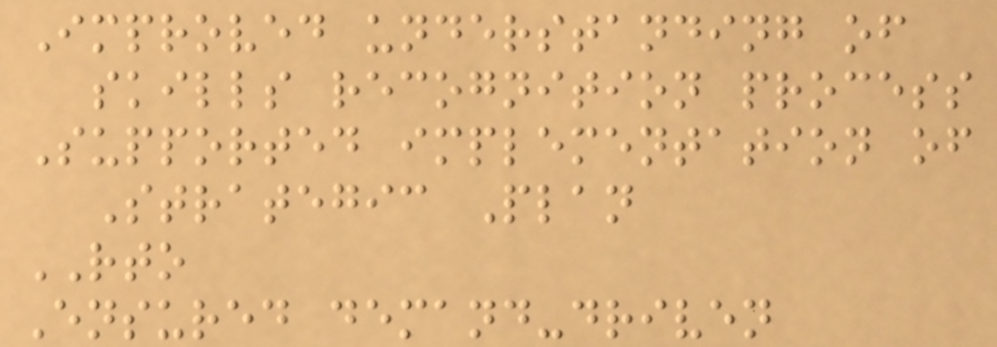Improved understanding of
skills recognition process
Supported implementation of
Strategic Plan
RTO
Ensured demand-driven
